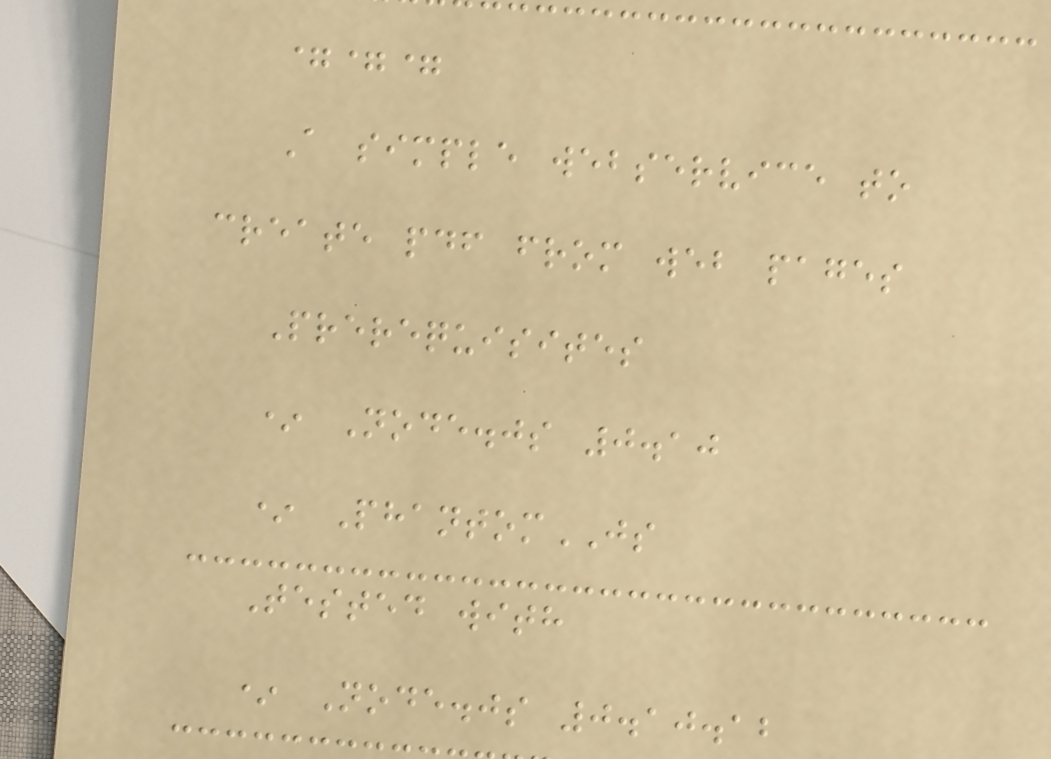===
A simple webservice to
create pdf from web pages
Prerequisites
* Node.js 0.10
* PhantomJS
Tested with
* Node.js 0.10.12
